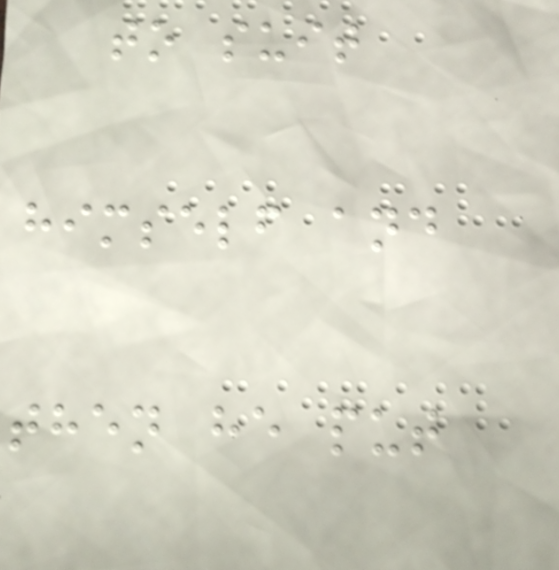to suit
himself and
then he put
